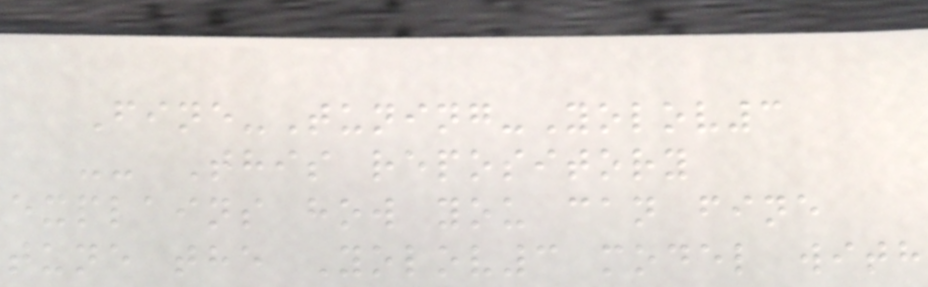Fine-Tuning-Yolov3
-- This repository
explains how you can fine
tune the Yolov3 model with
